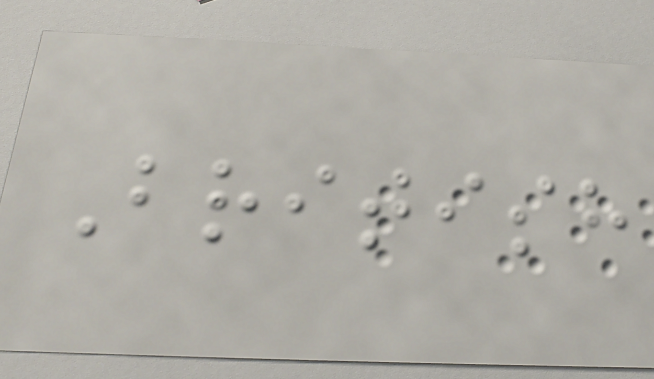British
